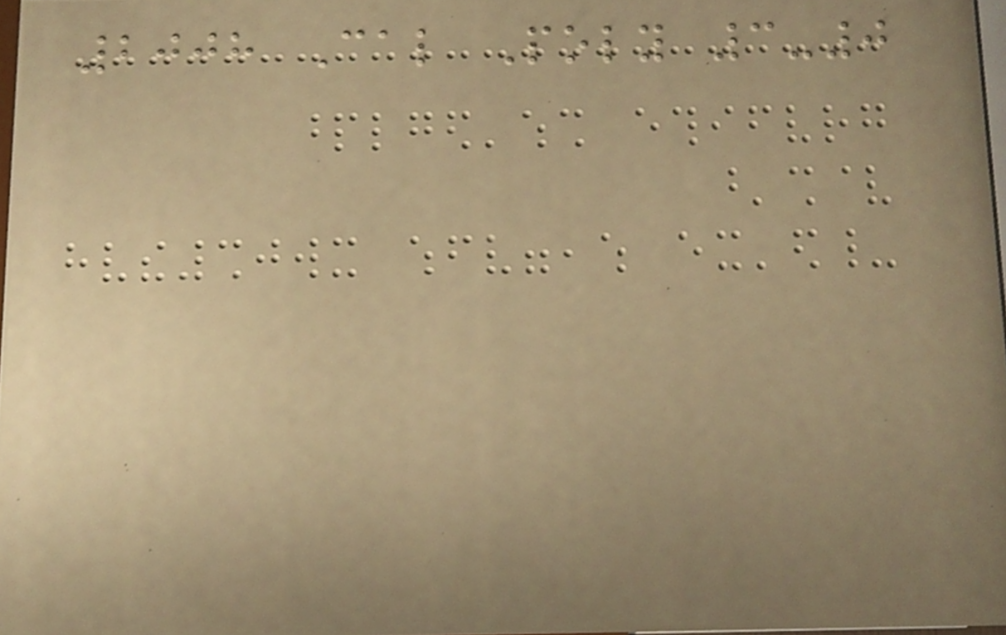2008 Cal Poly 3-0
